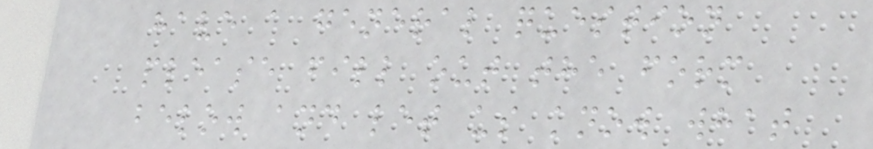have a general question
please fill out the form
below and let us know what
